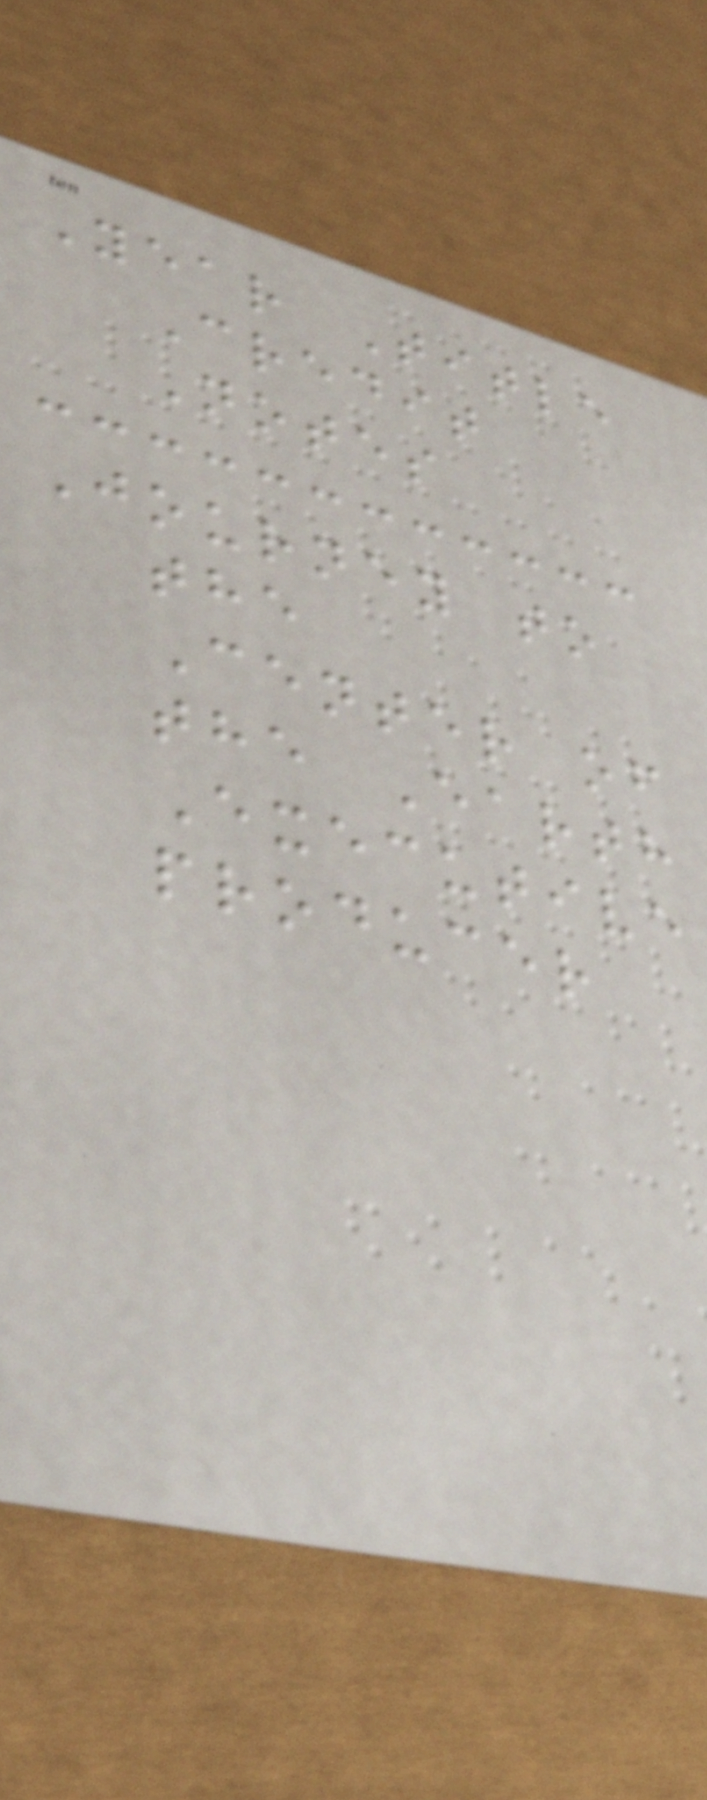Year Title
Credit
Notes
Journey to
the
Center of
the Earth
Executive
producer
